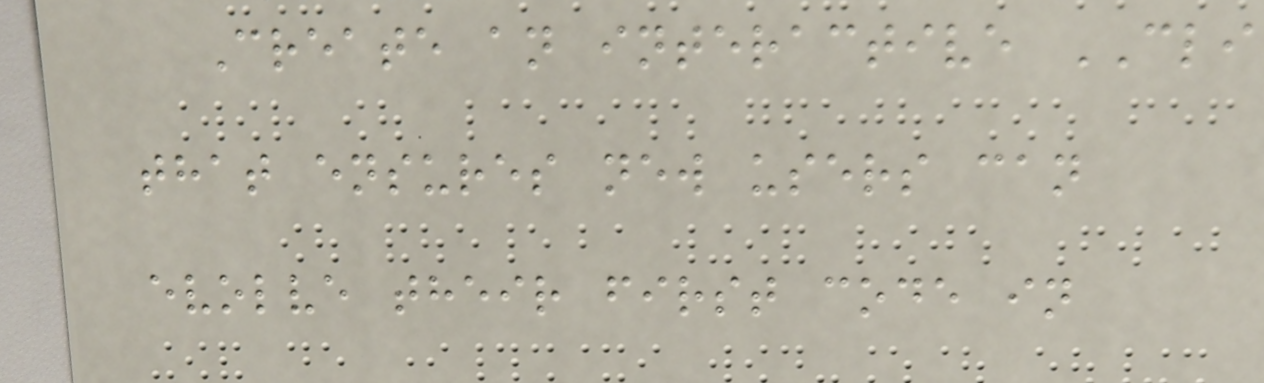Create an interactive CLI
that ensures new users can
evolve their first code in
